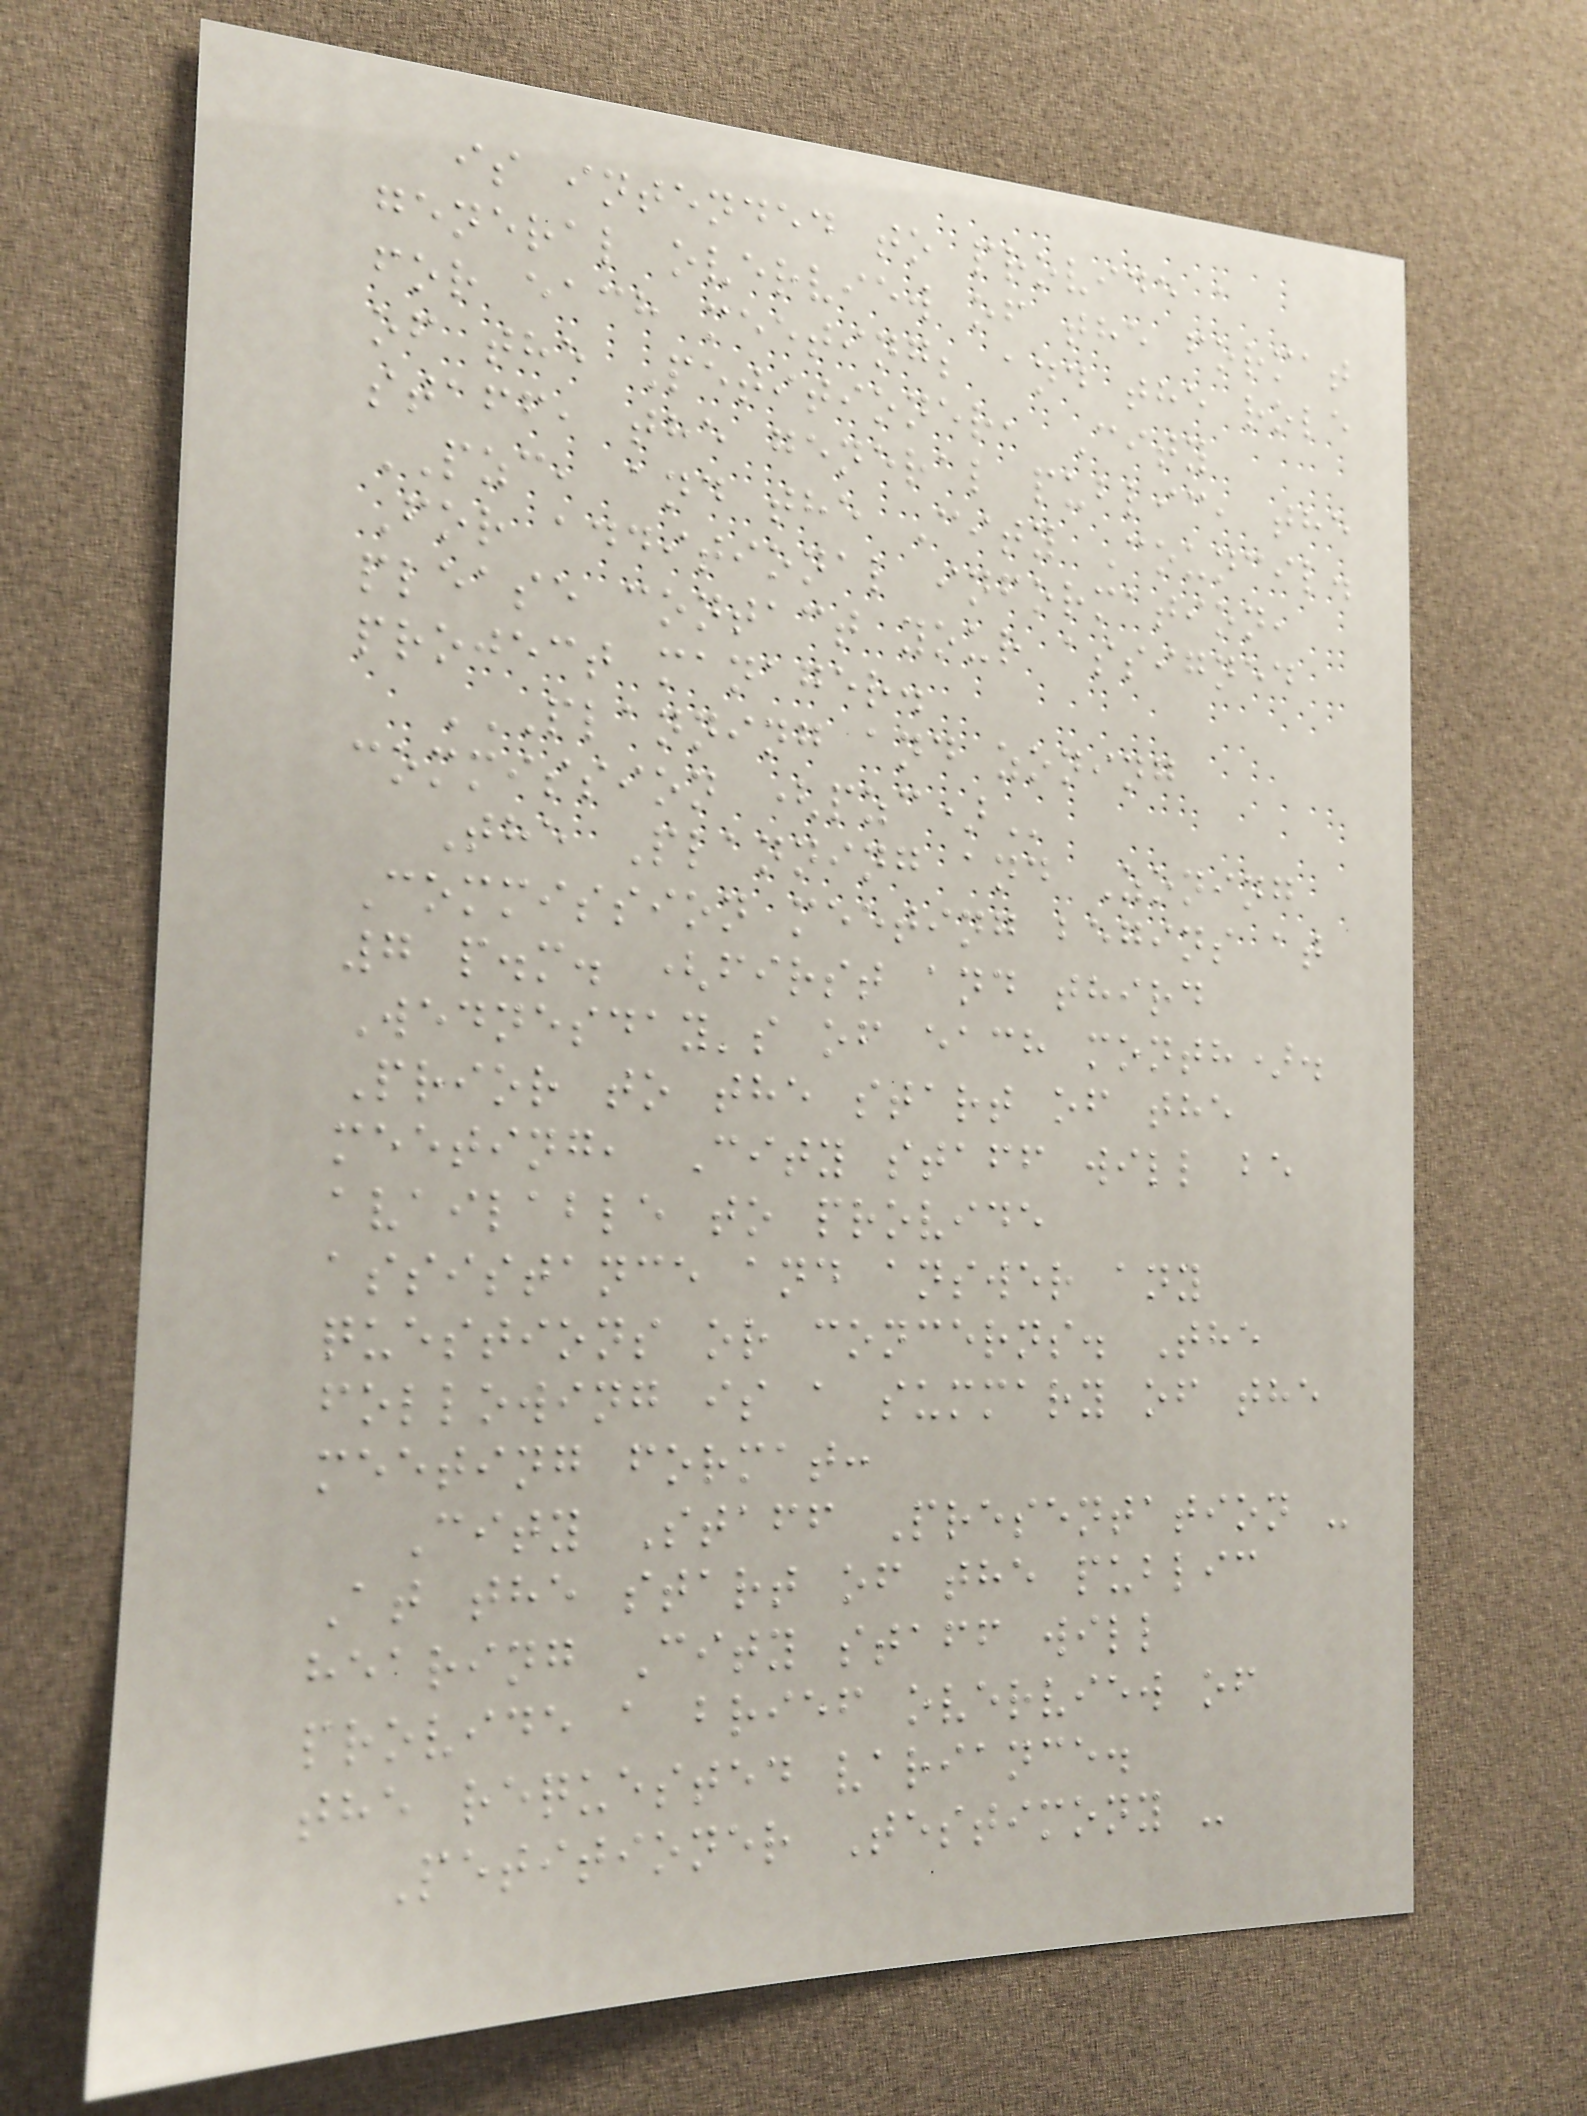is intended to provide a
general overview of the format
for each meeting; and the role
of the Petitioner, City
staff, the general public, the
PZC, and the City Council.
For additional information,
please contact your assigned
project manager.
PLANNING AND ZONING
COMMISSION (PZC)
The Planning and Zoning
Commission meeting begins at
7 p.m. (first and third
Wednesday's of each month).
Prior to the start of the
meeting, City staff will be
available to provide
assistance and answer any
questions or concerns. The
following is a summary of the
meeting format:
City Staff Presentation -
At the start of the public
hearing City staff will
provide a brief overview of
the requested variance.
Petitioner Testimony -
